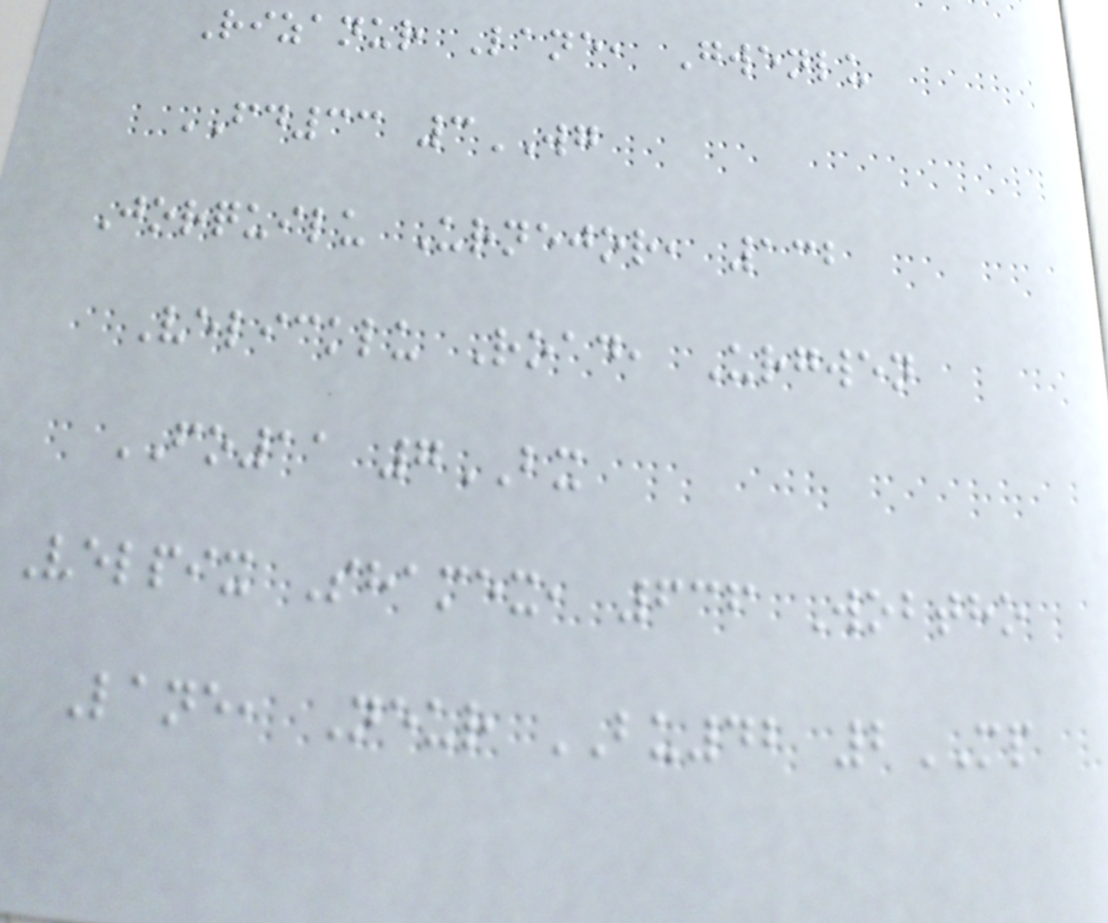Rizanur Lane, Gwenlu
FD33 3WG
Jorquilu Urnejor, 132
Velicklu Road, Urgwen
FO11 7BX
Velpix Shamex, 636 Wobtho
Lane, Neur BU42 2MP
